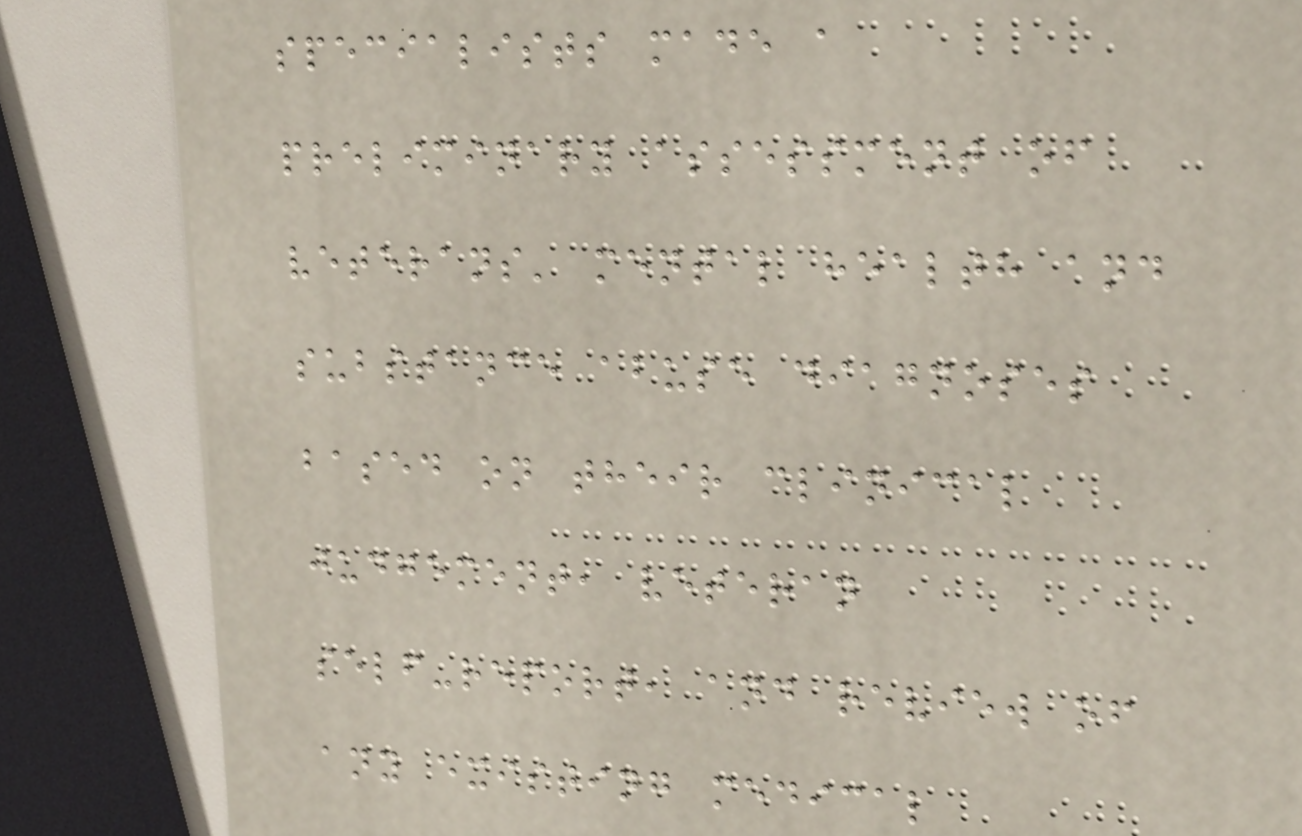specialists made a
preliminary assessment of
veterans' mental health and
substance abuse diagnoses
based on their clinical
judgement, veteran
self-report, and review of
any existing medical
